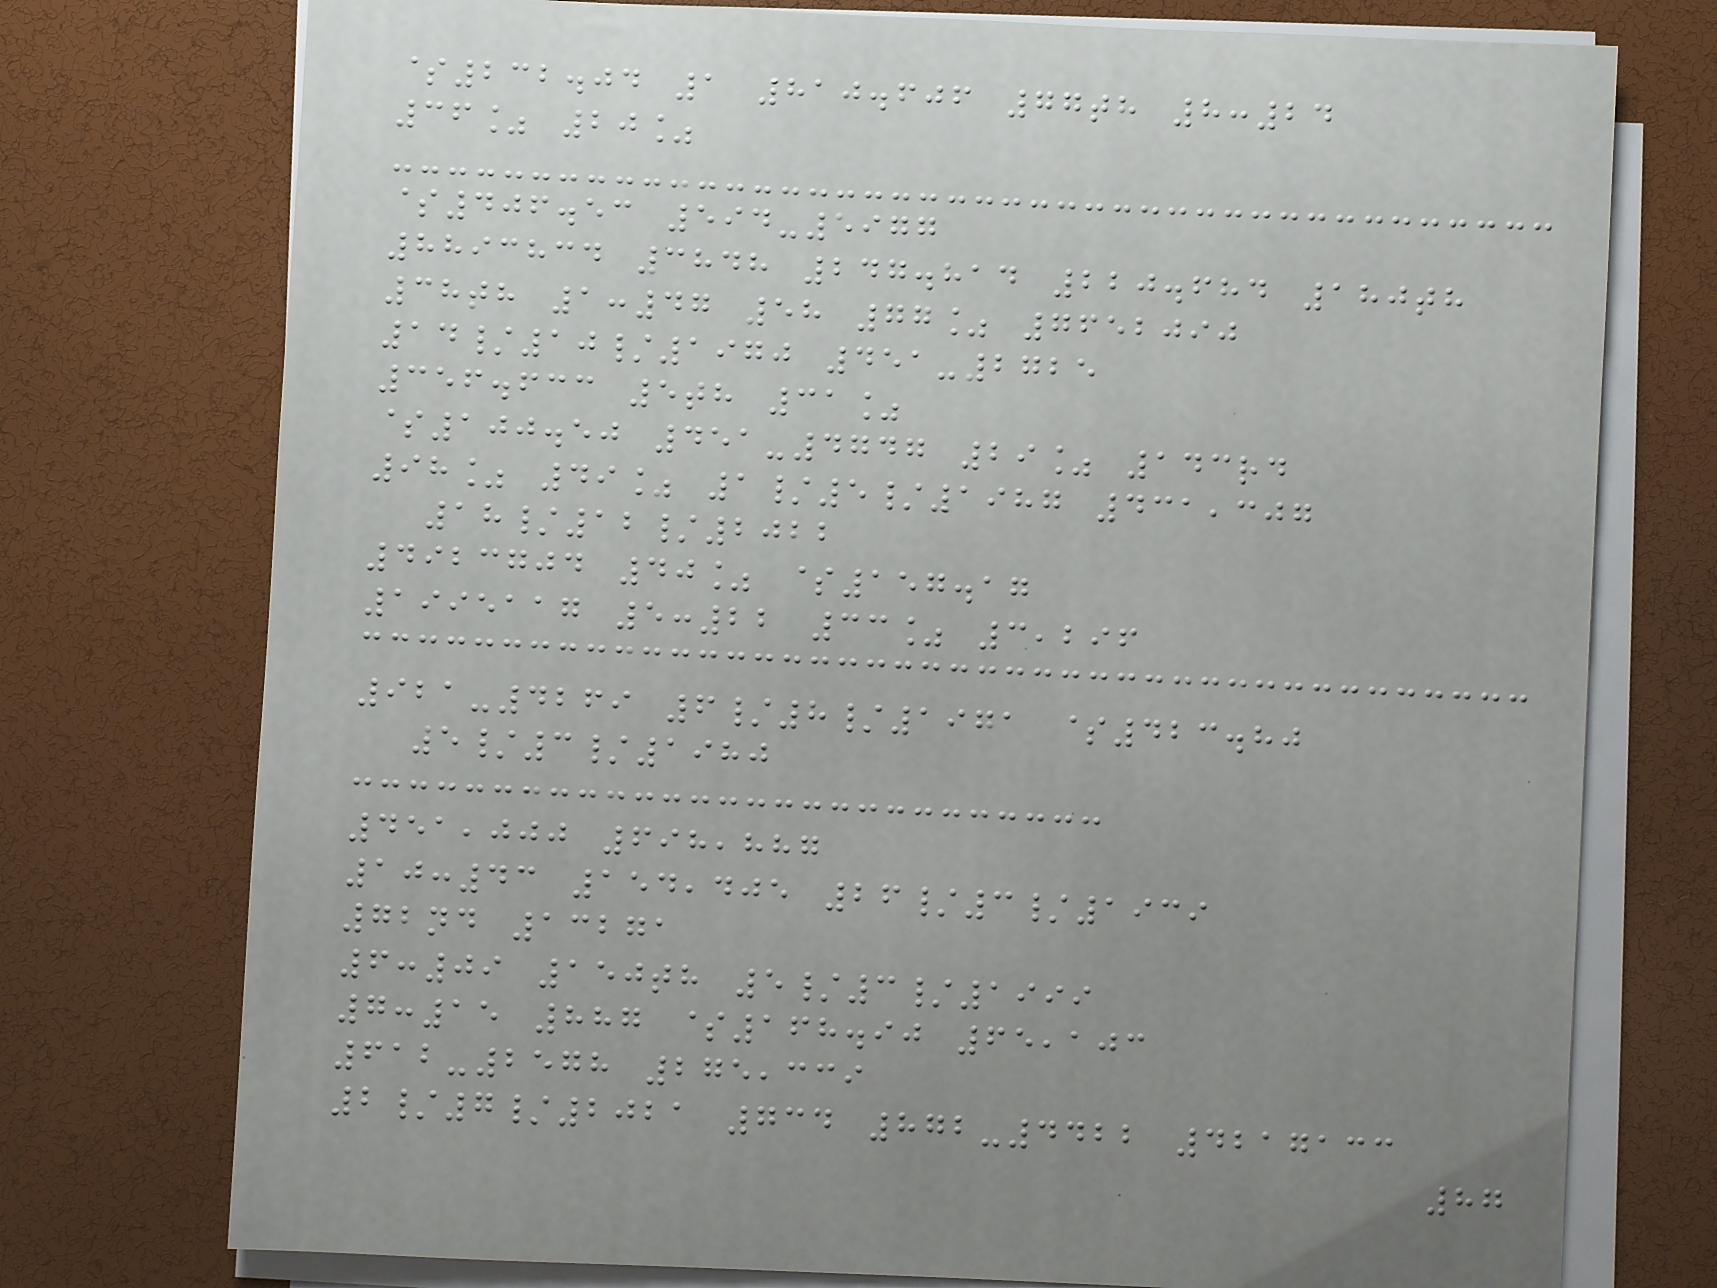$232.04 1 810.606 77th 8:24
36% 20%
$406.53 594-5977
8893834 3848 247.814 220.684 180th
38th 1:47 58 77% 7652090
14/10/1970 451-2725
356.633 5th 31%
$100.50 451-4747 29% 143rd
98% 49% 1/5/1987 431,307
18/12/2022
4923704 40% $157.17
1995117 5:22 33% 3,296
921-4269 6/8/1971 $423.80
5/3/1980
451,000 698,887
10:43 154,405 26/3/1939
72nd 13271
6:09 150th 5/3/1999
7:15 887 $168.90 65,103
612-2578 275,339
2/7/2021 734 872-4422 4217133
87
